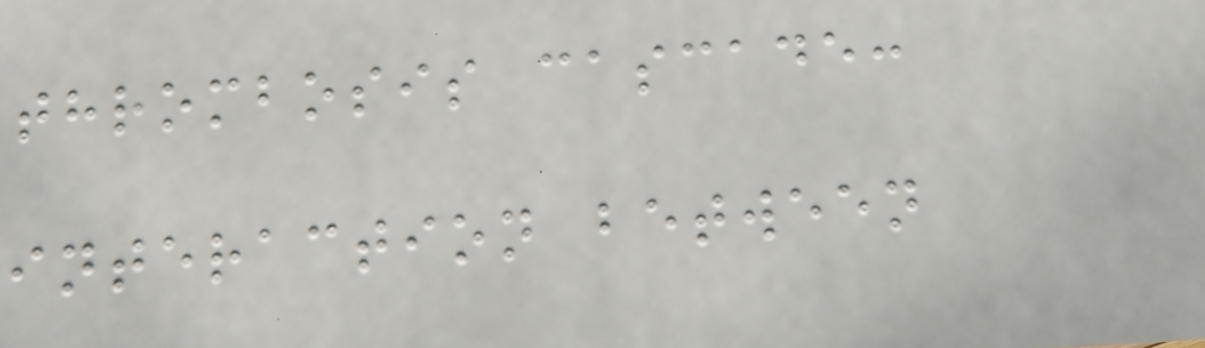thrombosis cascade:
interaction between
